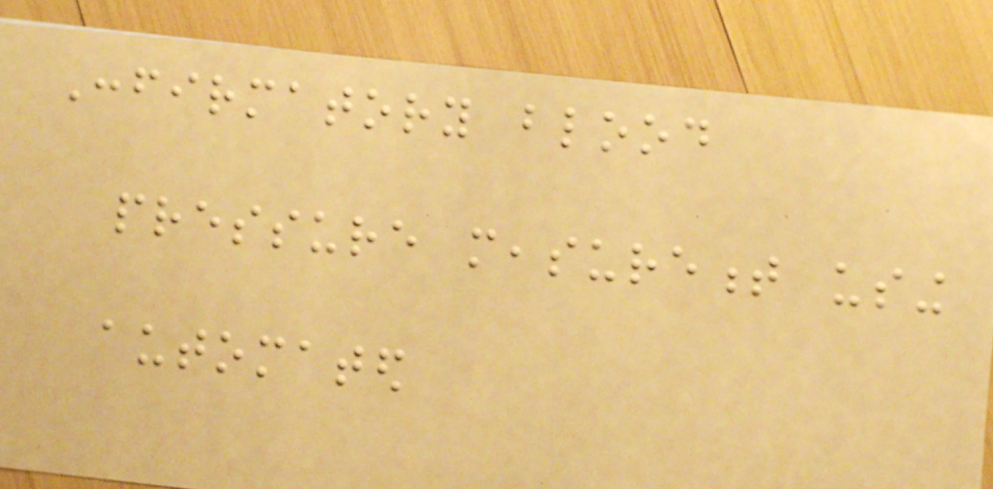Confirmatory blood
pressure measurement using
automated
